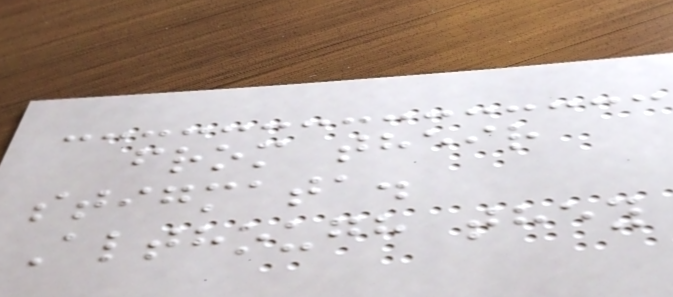from their
stigmata.
Although they
